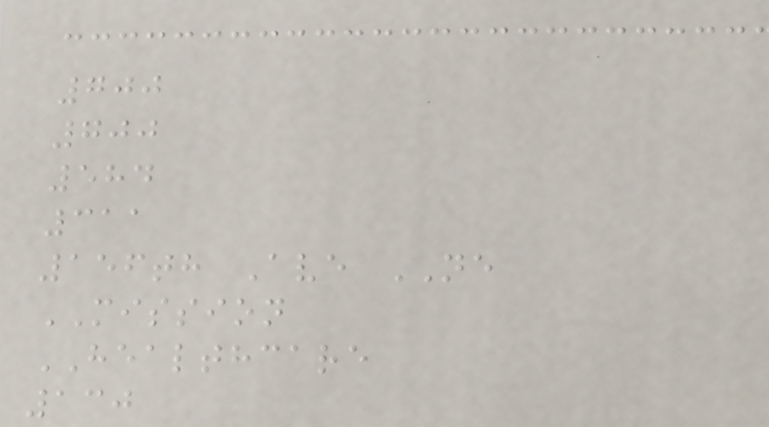700
700
584
311
156th Ave NE
MISSION
HEALTHCARE
130
